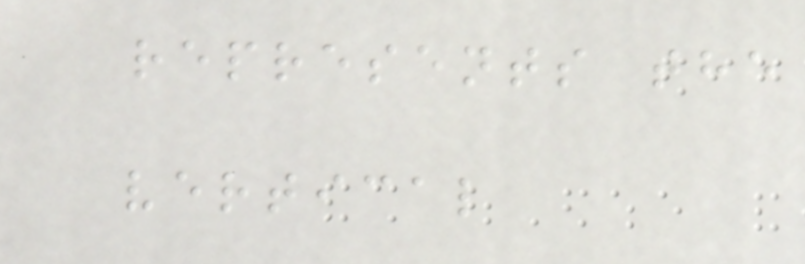represents the
vertical
